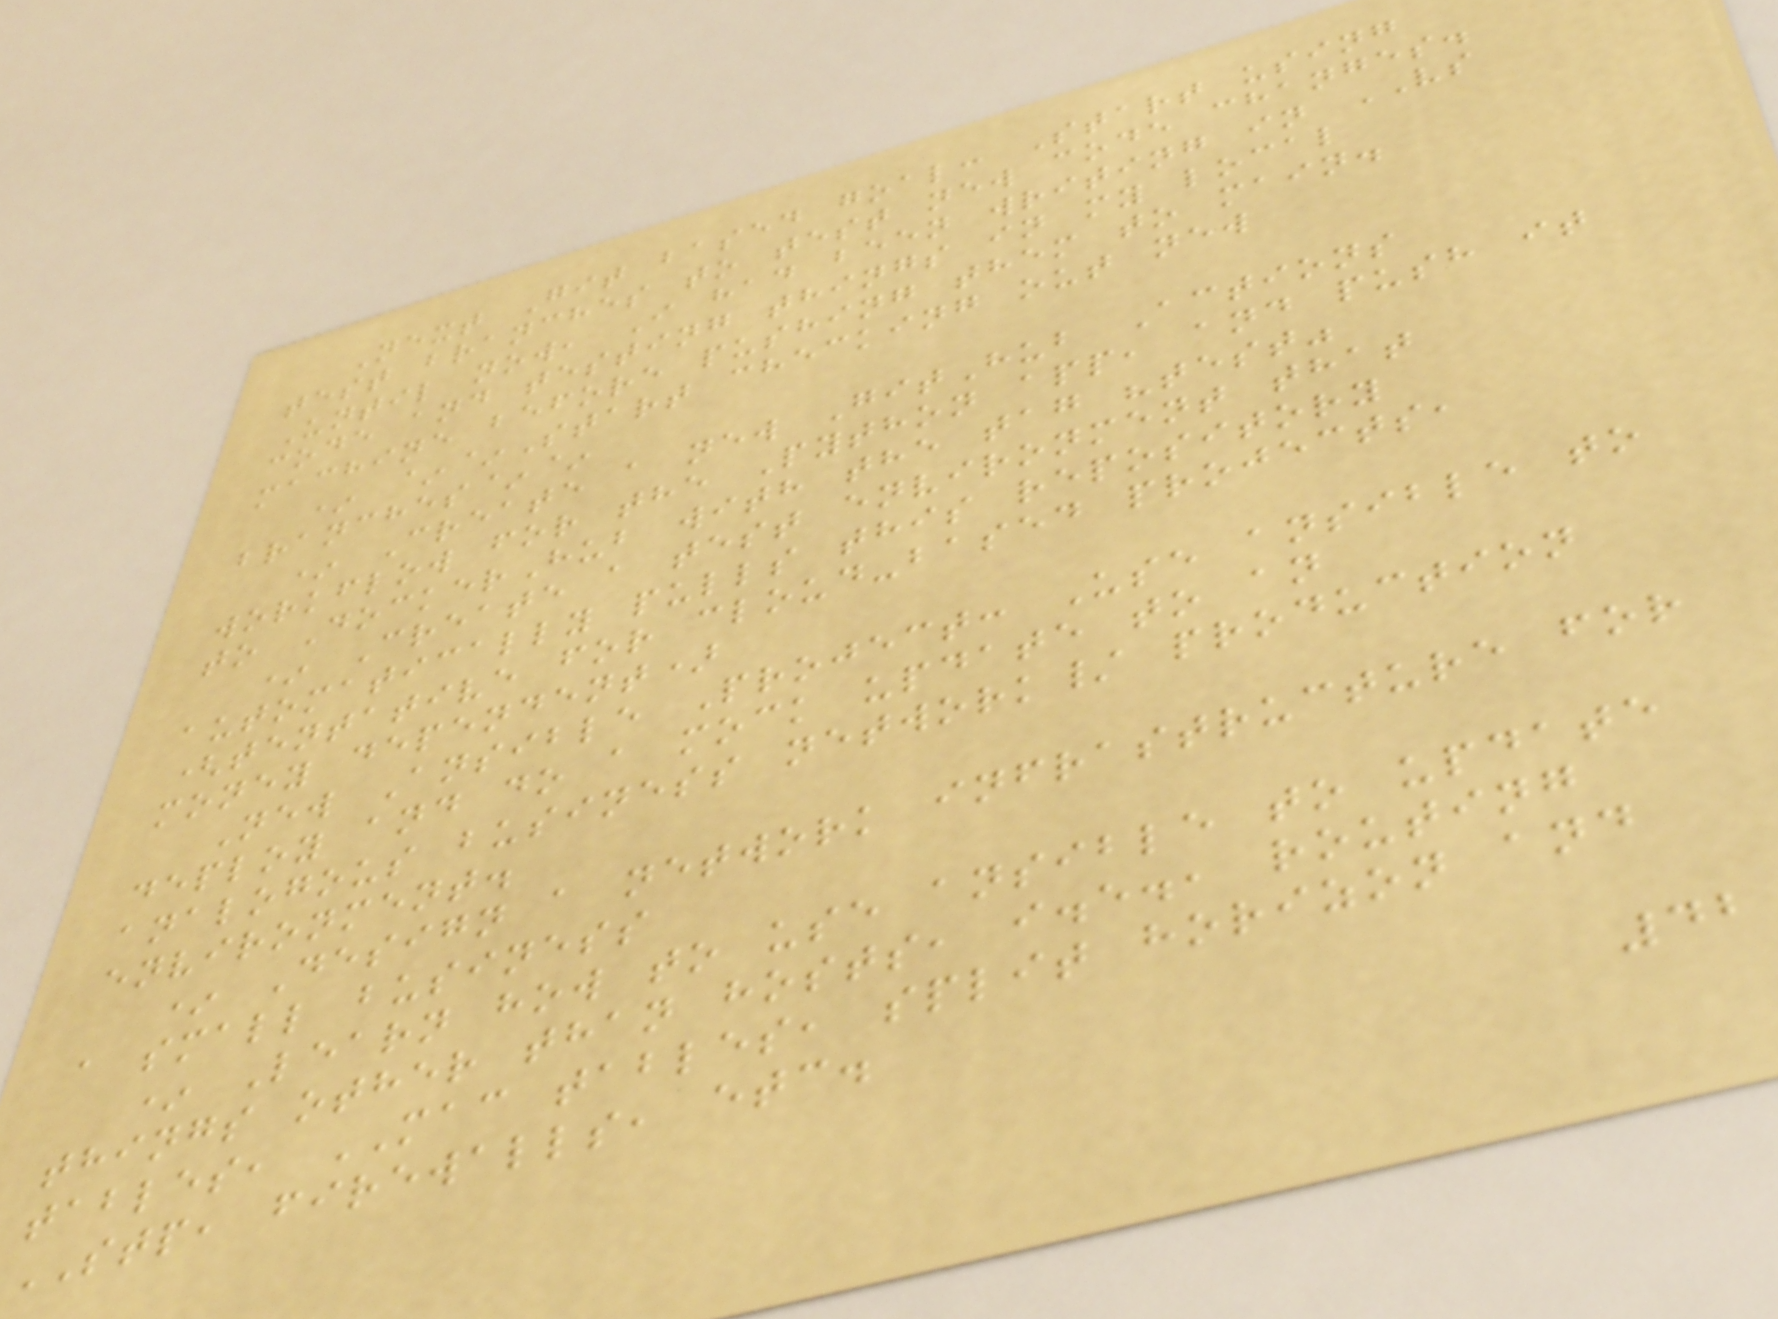Next Git based goal: Start using
test branches to test new code changes.
Until now, I had been writing in VS
code and testing things in my local
machine before pushing them to main.
* ~~Start checking out new
branches~~
* Create a new GitHub Actions
workflow for the Python app, and push it
to DockerHub with the tag "test"
* Create a test environment that
automatically pulls this repository
(tentative for cloud-based projects,
money dependent)
New Ansible Project: Use ansible to
deploy and do a mock update to an
analogous business network/ production
environment.
* Design a network infrastructure for
a small business
* Learn how to use ansible to update
things other than hosts, i.e., routing
tables, MAC tables, split horizon and
STP, firewalls, etc.
42
